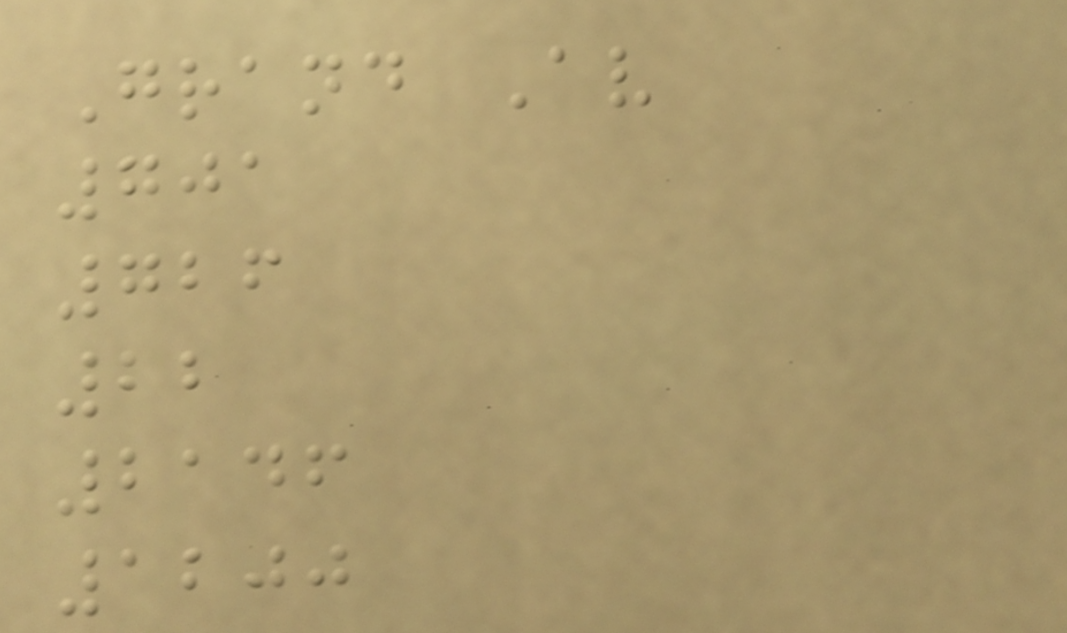Grand Av
701
726
22
2146
1200
